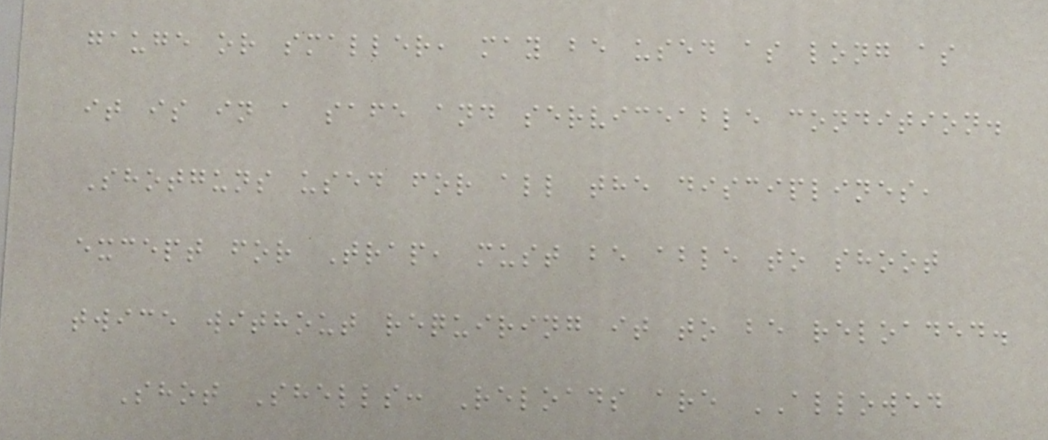gauge or smaller, may be used as long as
it is in a safe and serviceable condition.
Shotguns used for all the disciplines,
except for Trap, must be able to shoot
twice without requiring it to be reloaded.
Shot Shells: Reloads are ALLOWED
